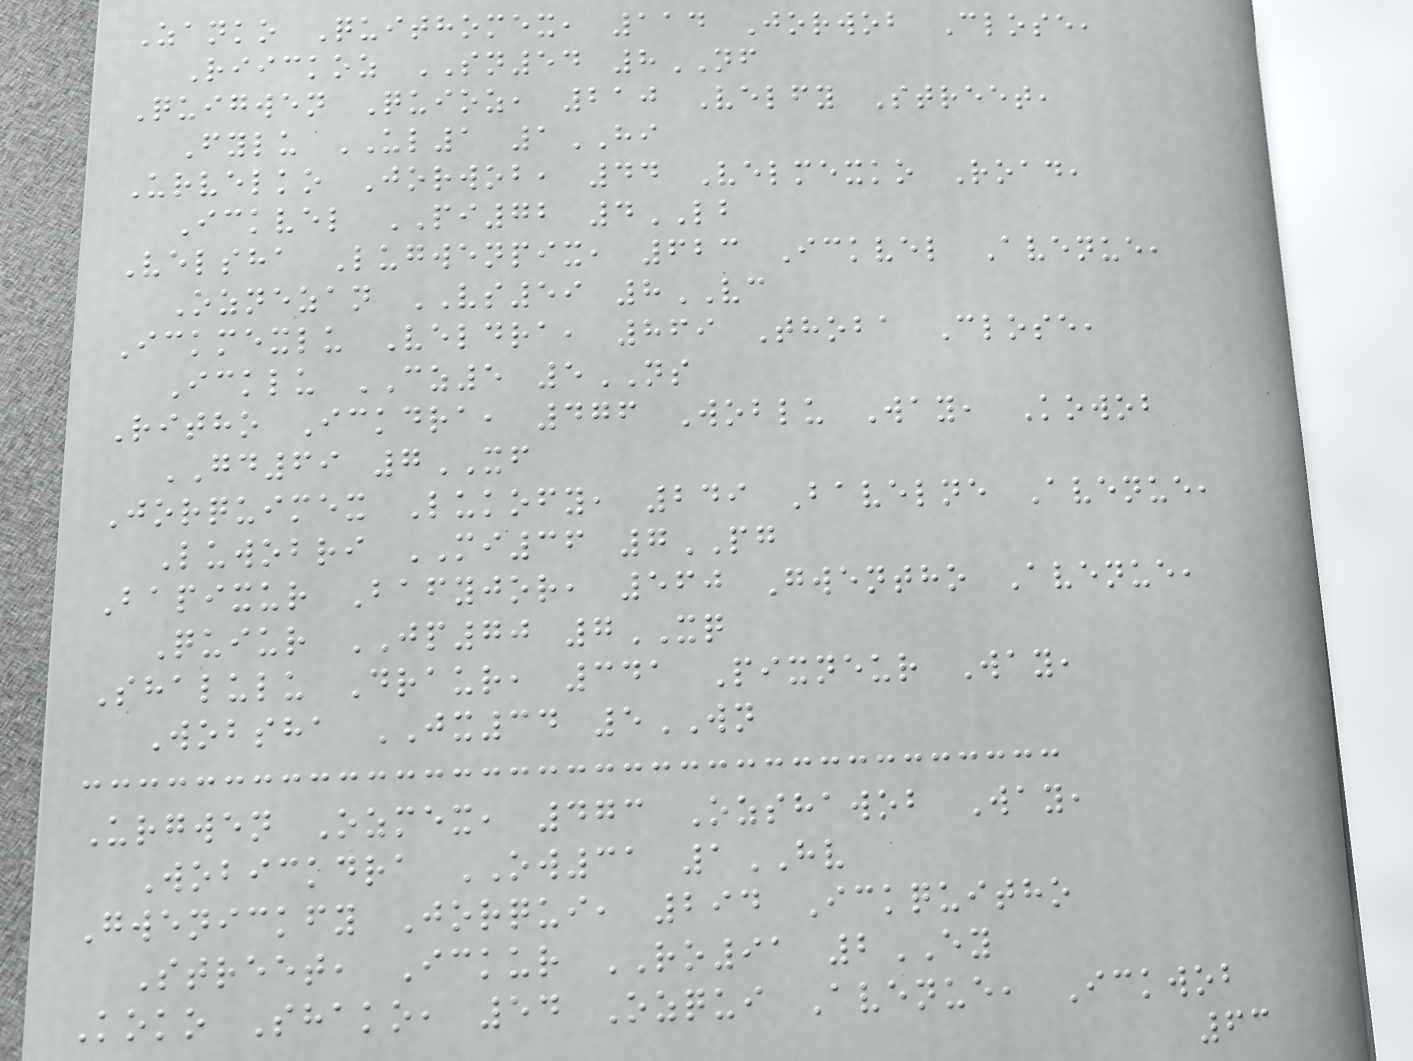Zanko Quithomex, 114 Jorwob Close,
Riickoz SN54 8NF
Quigwen Quioz, 210 Velfy Street,
Fylu UL1 1HI
Urvelko Jorwob, 44 Velmexko Road,
Ickvel PI72 4LB
Velsha Lugwenpix, 623 Ickvel Avenue,
Oznezan VS59 8VC
Ickmexlu Veldra, 869 Thoba Close,
Icklu CZ5 5NS
Ritho Ickdra, 476 Woblu Way, Kowob
GD69 7XF
Jorquimex Lukofy, 249 Bavelne Avenue,
Luwobri MI36 7PG
Bapixur Bafyjor, 560 Gwentho Avenue,
Quiur JP70 7XQ
Shalulu Draur, 341 Pixneur Way,
Wobsha JX34 5WN
Urgwen Ozmex, 473 Ozshawob Way,
Wobickdra OW31 1HV
Gwenickfy Jorqui, 294 Ickquitho
Street, Ickur RO91 2EY
Koko Shako, 54 Ozqui Avenue, Ickwob
63
